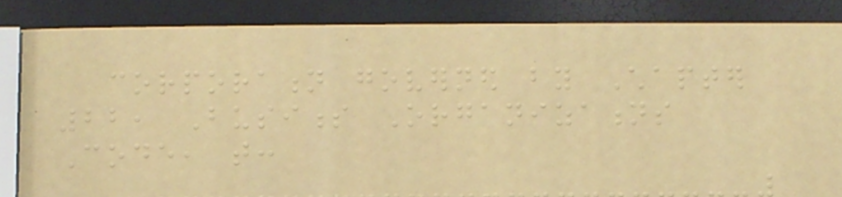corporation governed by Chapter
22, Business Organizations
Code, that:
